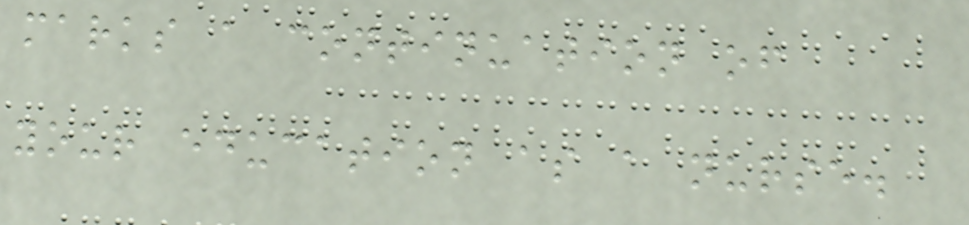marks a continuation of
your education as a nurse.
